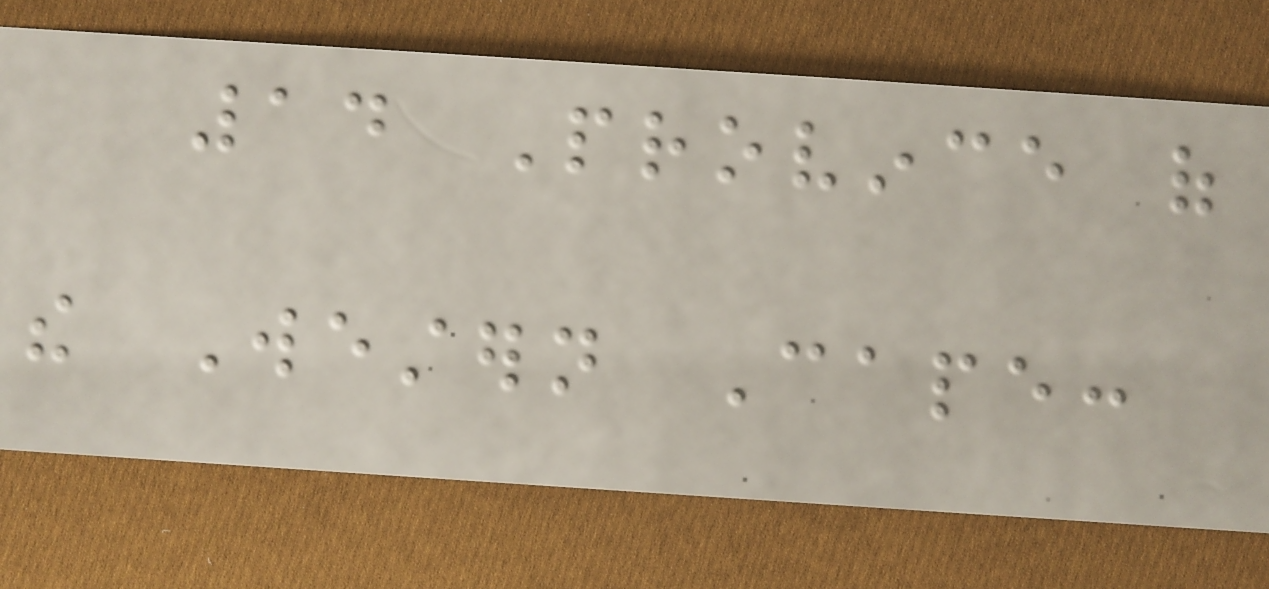14 Province of
the Western Cape:
